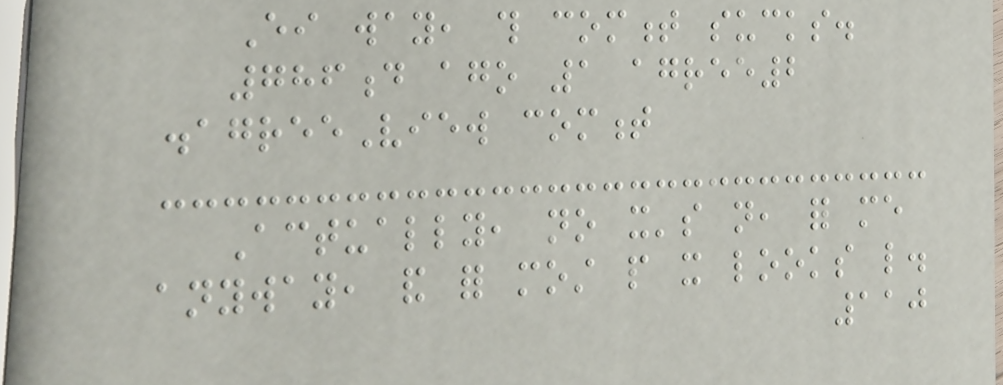Either way, this comment sucks.
786d ago 1 agree2
disagreeView comment
Actually, no it's not, for me
anyway, and for most people it looks like.
110
